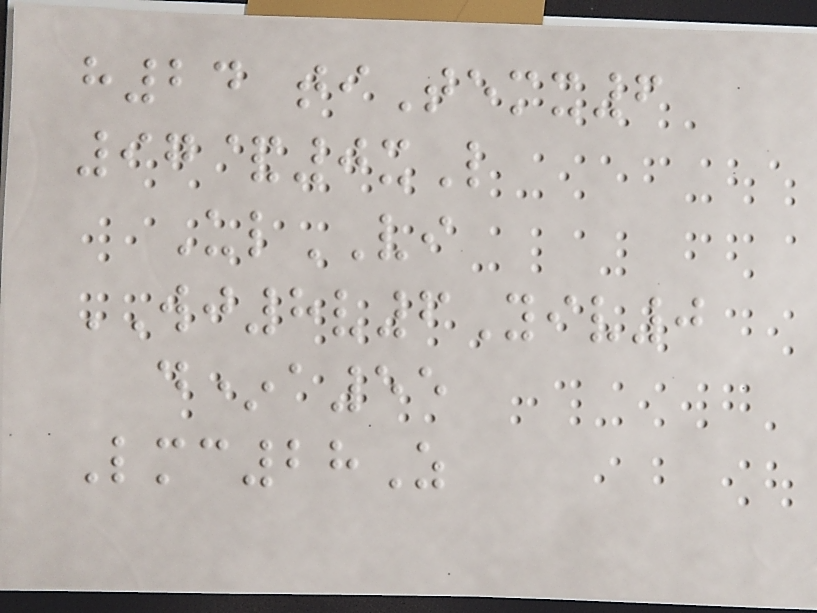h24 tiTemx6
97&0xL
UlVI
WJ8v6Yiv0
d*a55
Lmc28Z
